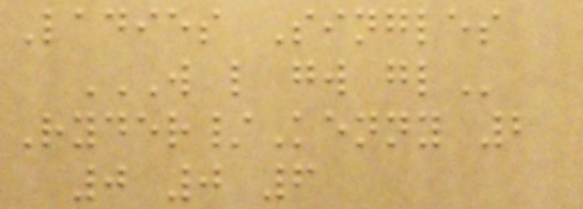Ladies Singles
W L GW GL
Ryder/Kenny 2
0 0 6
